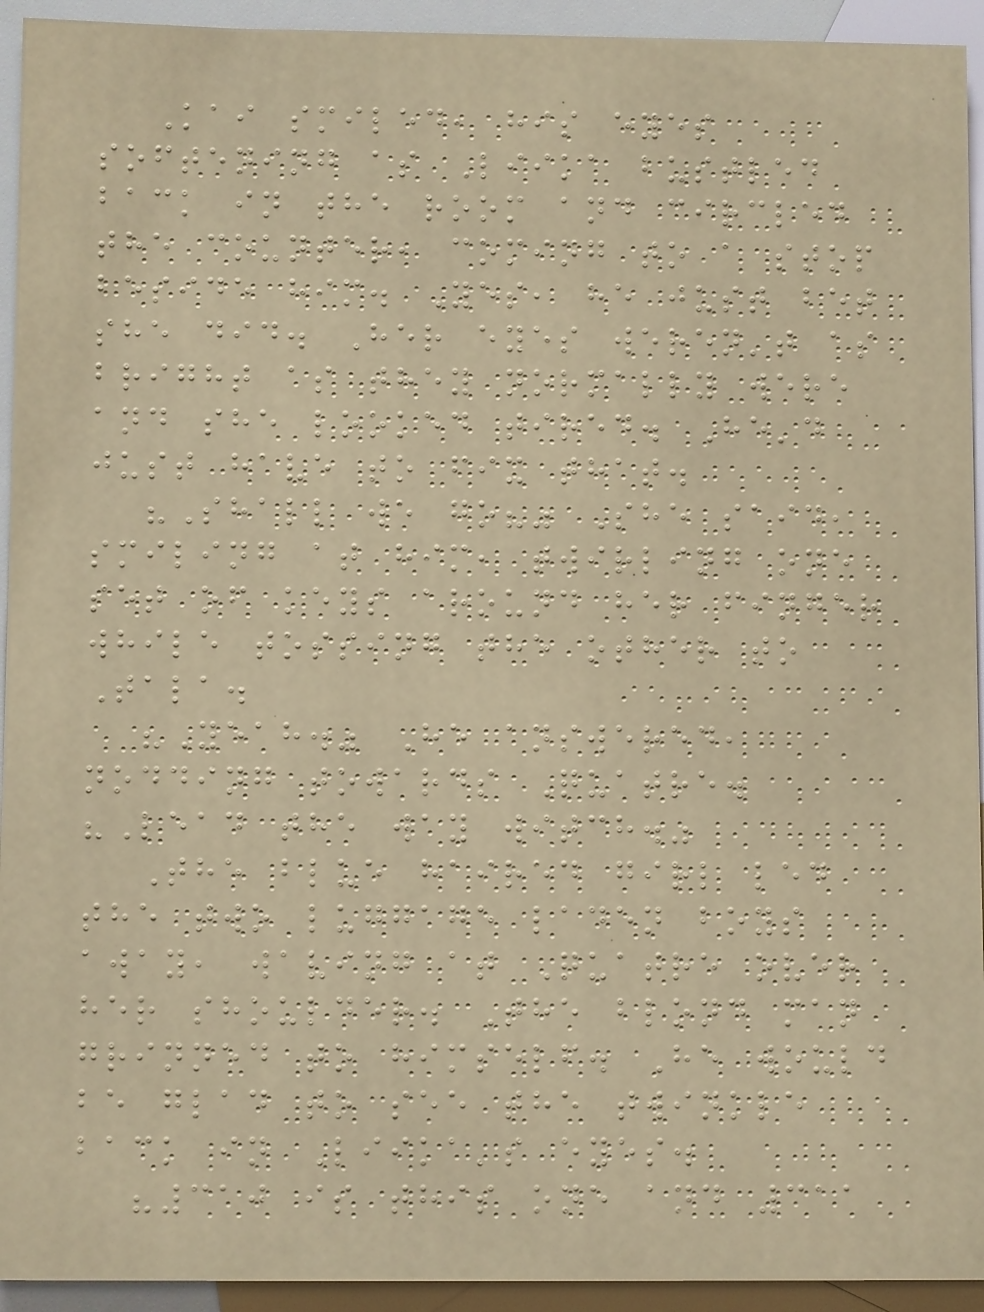Kai smiled, his eyes
softening as Liika bustled
back in the room and circled
the counter, coming to a stop
beside him. Yes, he just bet
she did. Her eyes weren't as
bright as they normally were
and she looked tired. He'd
just have to fix that.
"Shall we go?" She said,
smiling at him, twirling one
set of keys around her finger
while tossing the other to
Tala.
"Yeah." He answered,
nodding towards Quatre.
"Lead the way witch."
The blue haired girl led
the two luggage laden boys
away, waving at Quatre over
her shoulder. The blond man
grinned to himself. He would
be glad to see the twinkle
back in Liika's eyes.
"310 is this one and 311
